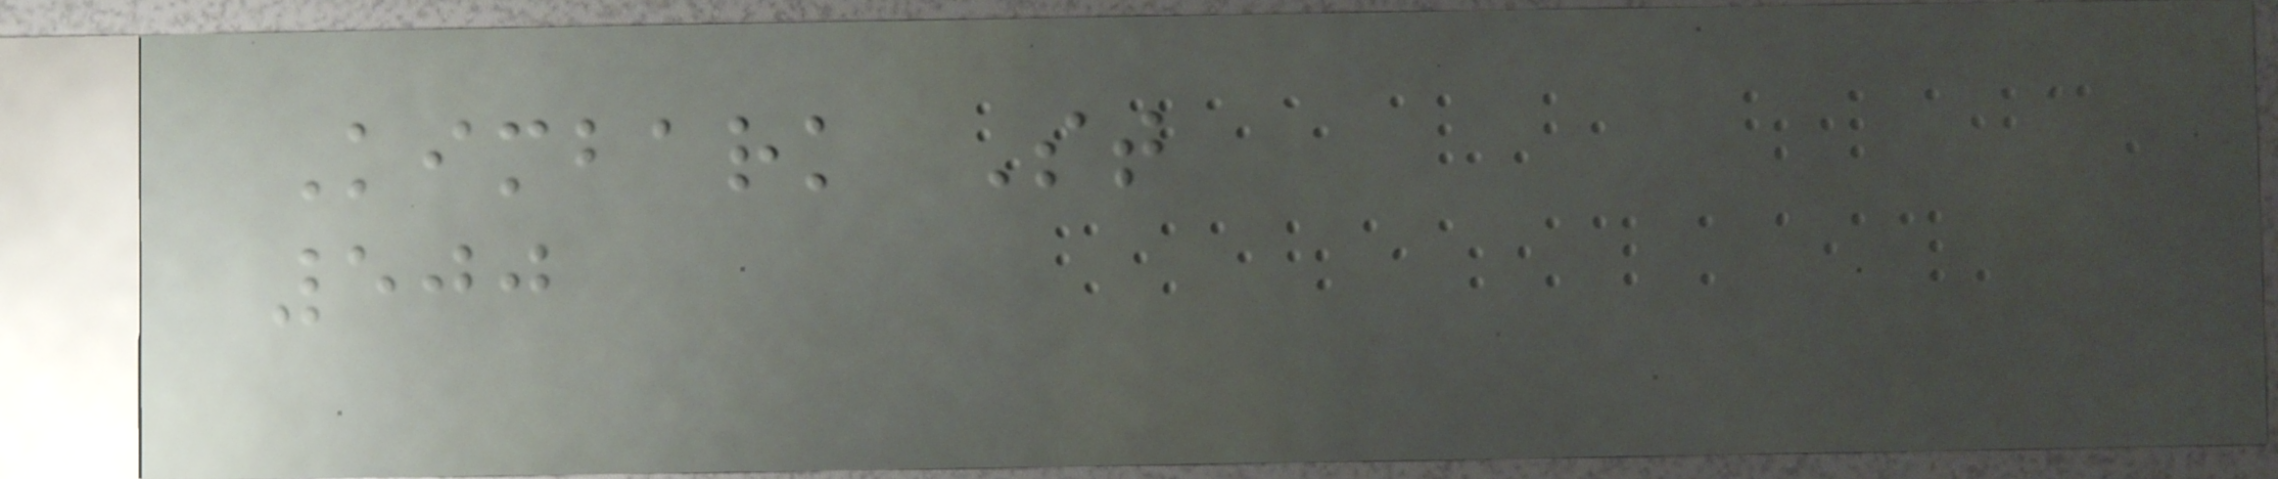Kimbark St
500
